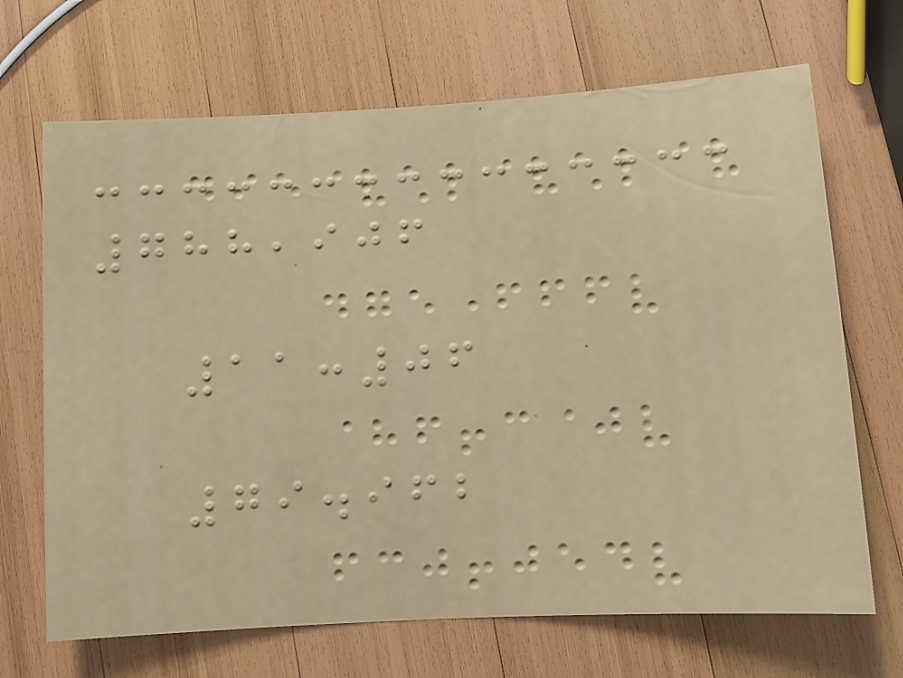788,906
11:06
79.962
